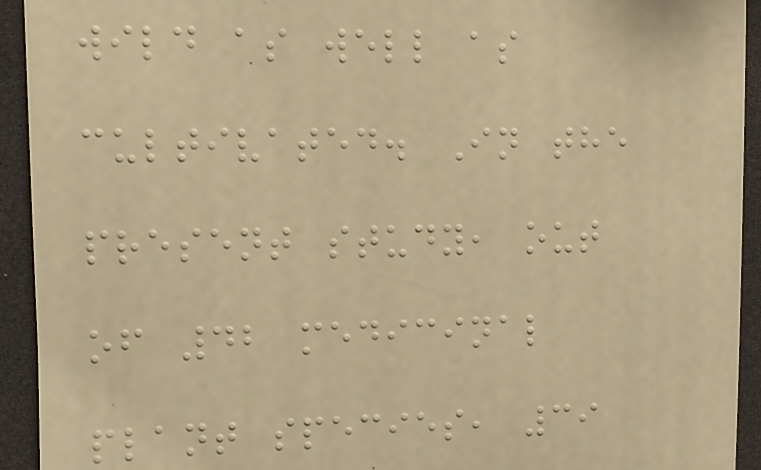wild as well as
cultivated. In the
present study, out
of 42 medicinal
plant species, 39
